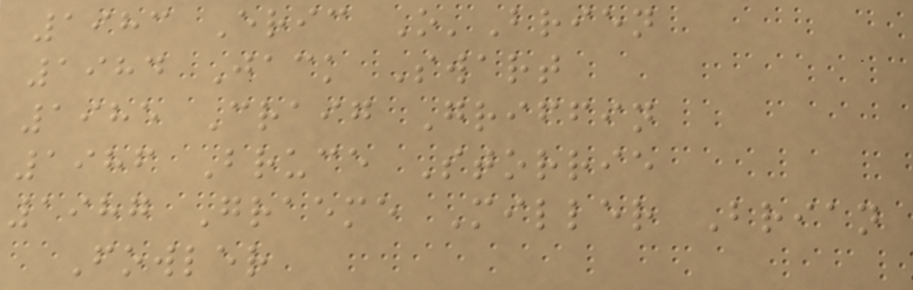1983 Eric O'Brien
1984 Jack Swart
1985 Craig Griffin
1986 Bruce Storrie
1987 Graeme Miller Brian
Fowler
